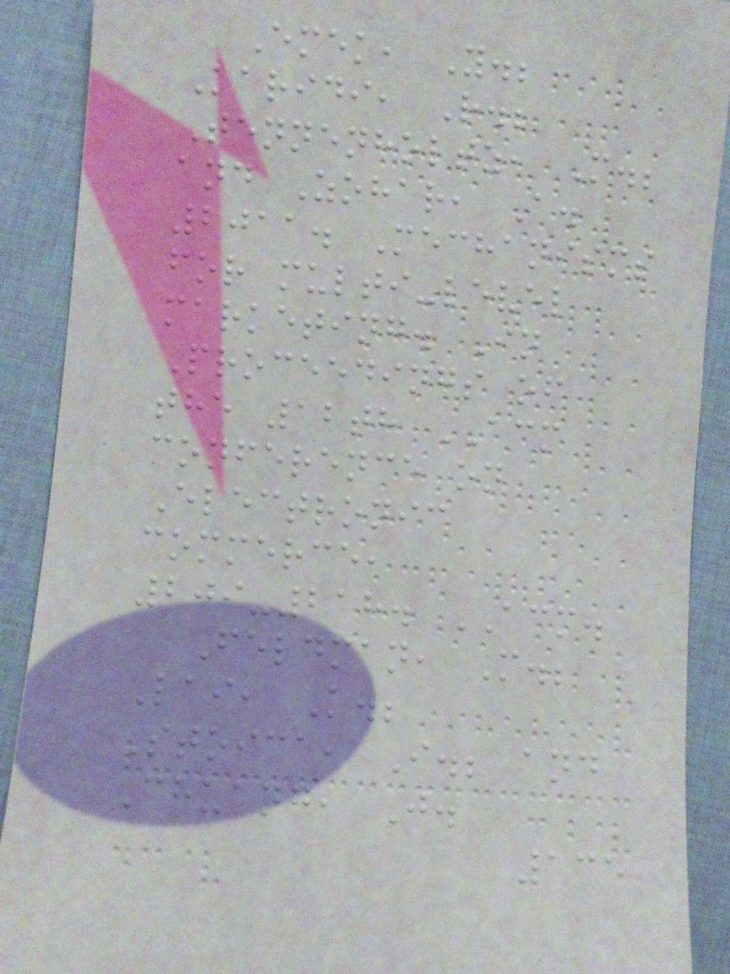Emek, Y.;
Karidi, R.;
Tennenholtz, M.;
and Zohar, A.
2011. Mechanisms
for multi-level
marketing. In
Proceedings of
the 12th ACM
conference on
Electronic
commerce,
209-218. ACM.
Feldman, M.;
Lai, K.;
Stoica, I.; and
Chuang, J.
135
